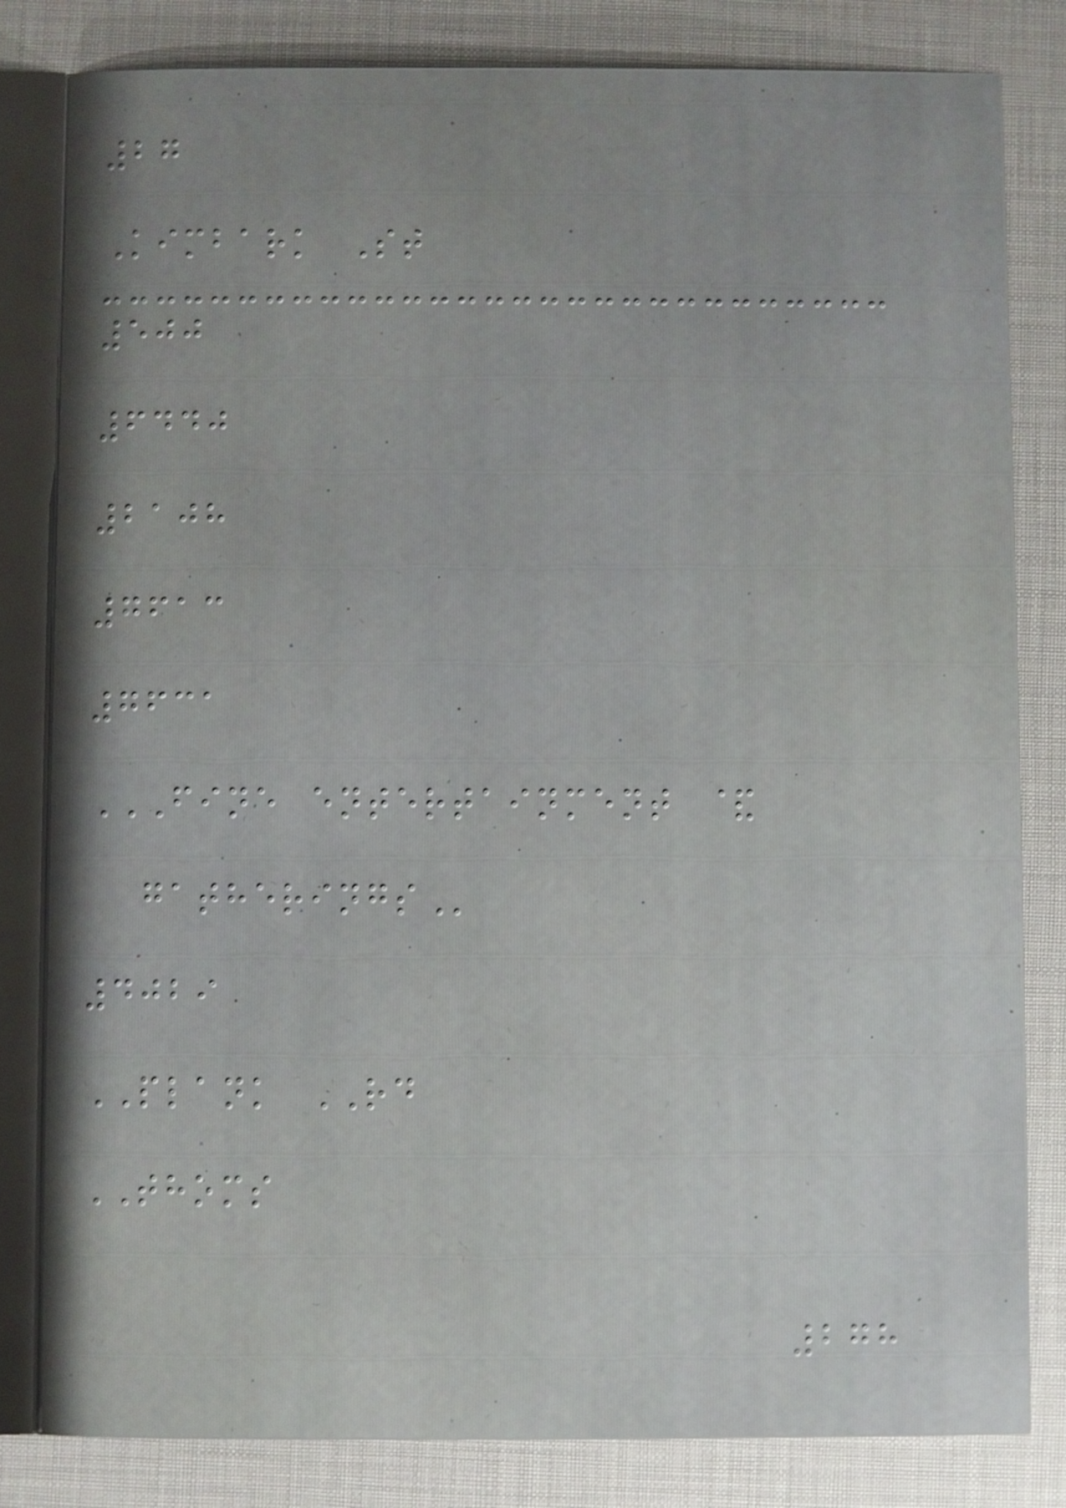27
Kimbark St
500
6440
2108
7613
7631
FINE ENTERTAINMENT &
GATHERINGS
4029
PLANK RD
THOMS
278
